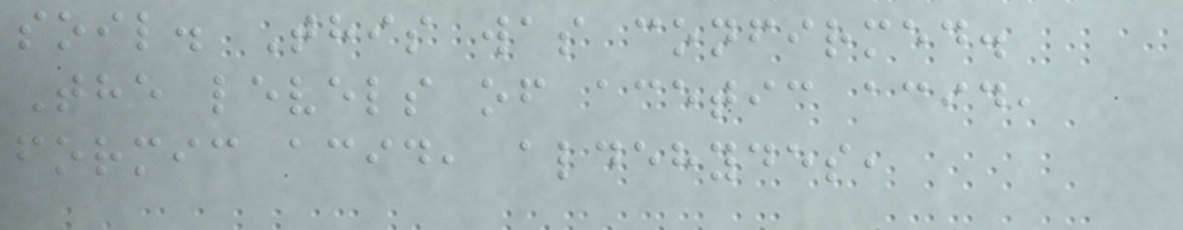soil. This was confirmed.
The levels of acetic acid,
formic acid, aldehydes,
